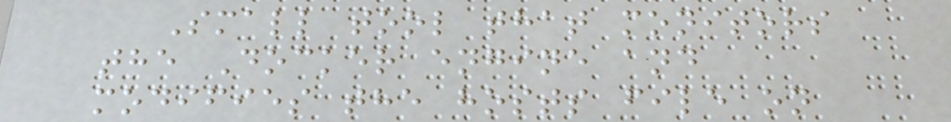Small tool that monitors
the Docker engine and
modifies the hosts file on
